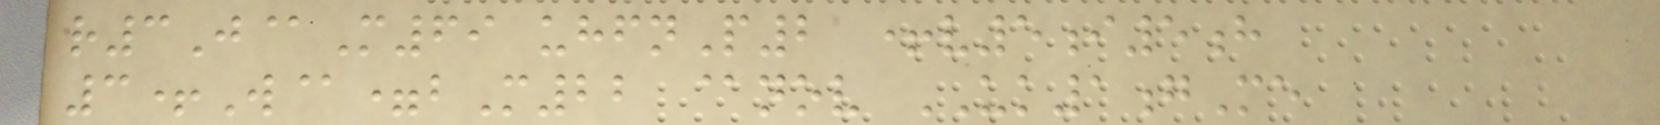r3J@M69 uhfnP2 +v5i5h
3+W@=bM22 @nov UK1gMe
